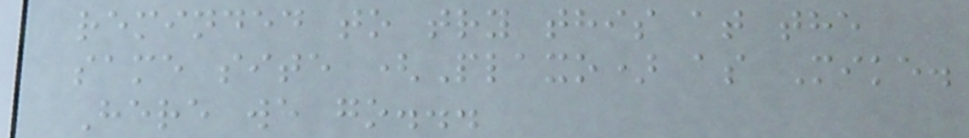reminded to try this at the
same site (Plaxo) as Mike.
Here we go...
